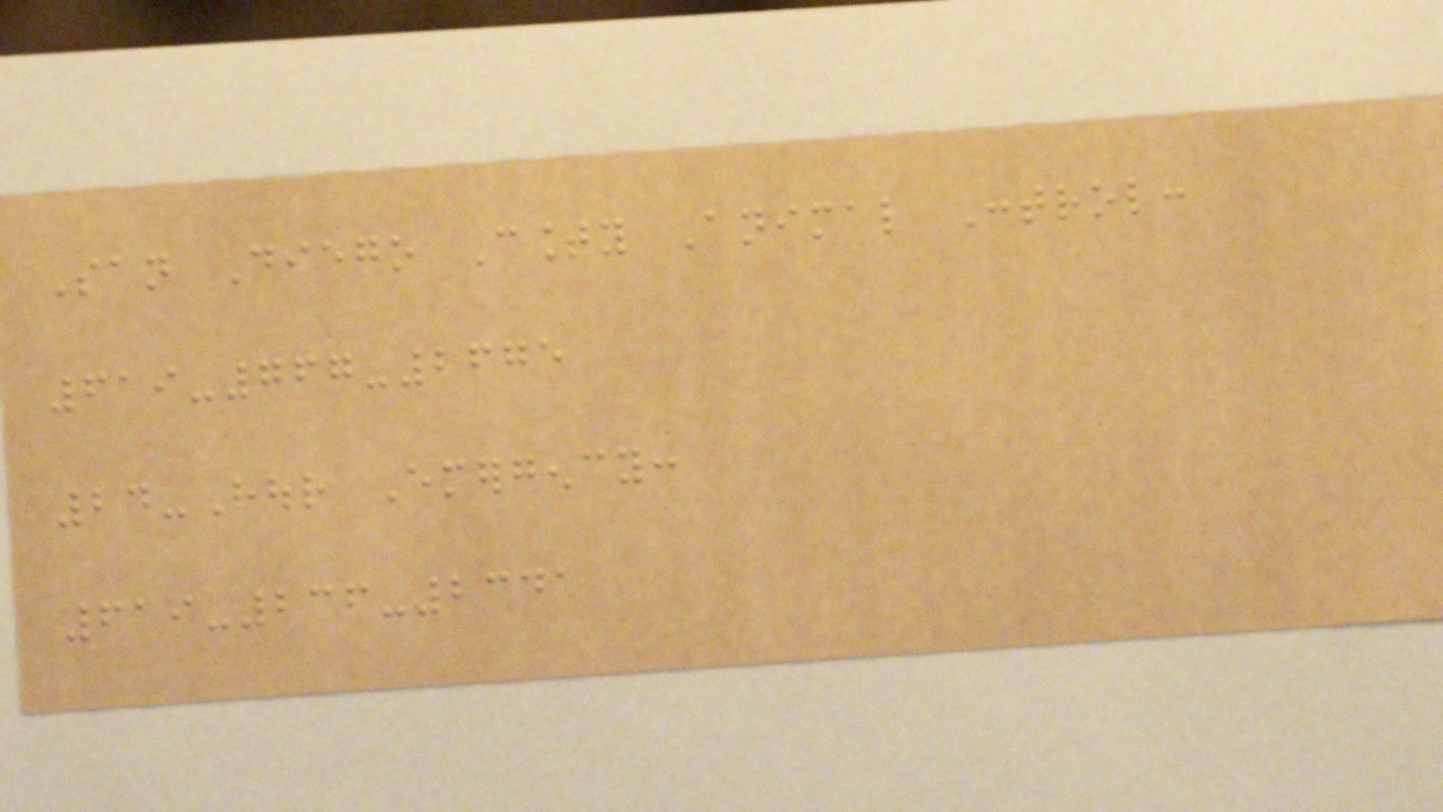San Diego County Animal Control:
619-767-2675
24-Hour Emergency:
619-236-2341
